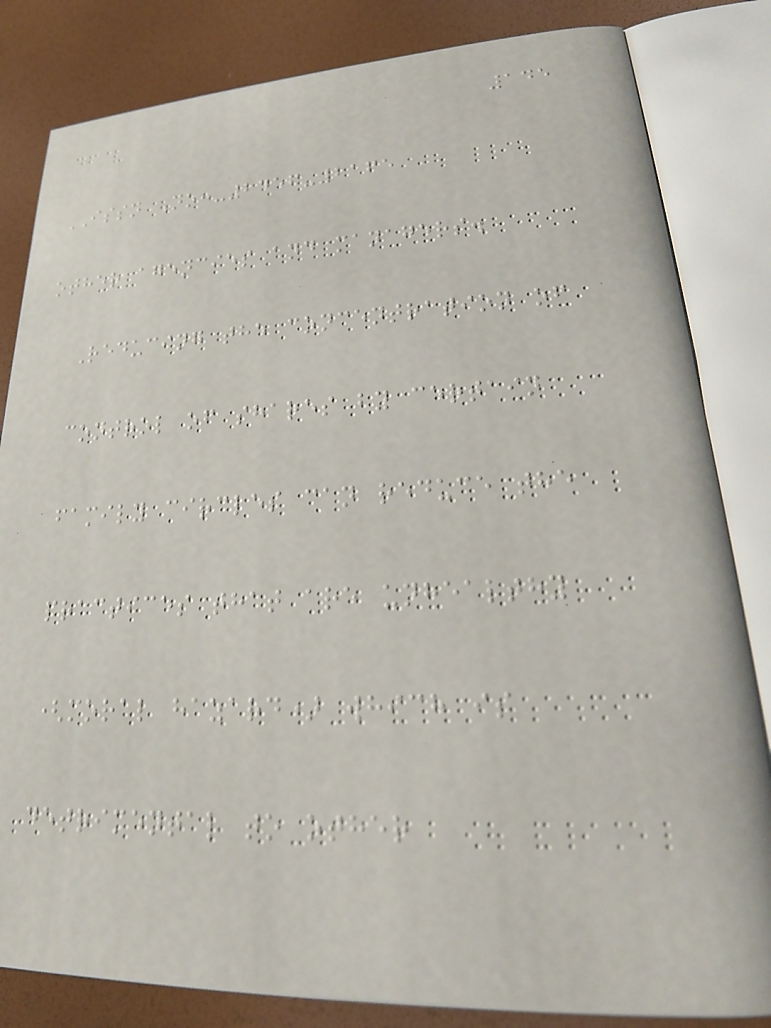145
ISSN No:-2456-2165
other agencies and managers.
Reducing the concentration of
control of shares by certain
family circles can reduce the
practices that are unhealthy
(moral hazard) which is
detrimental to other
